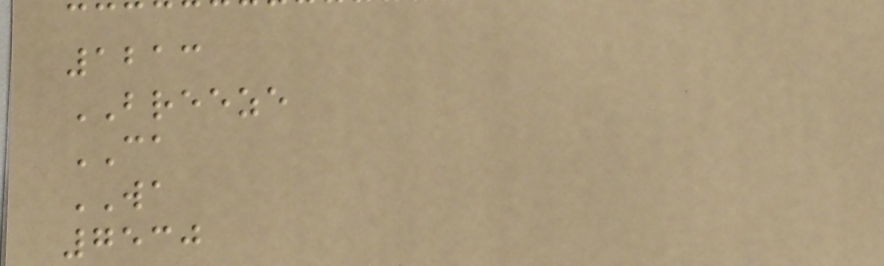1213
BREEZE
CA
WA
7530
